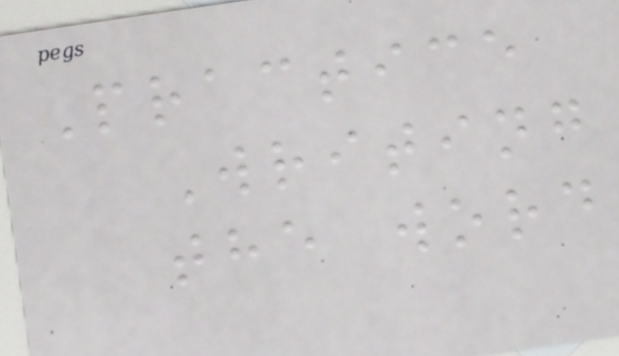Practice
Writing
the word
